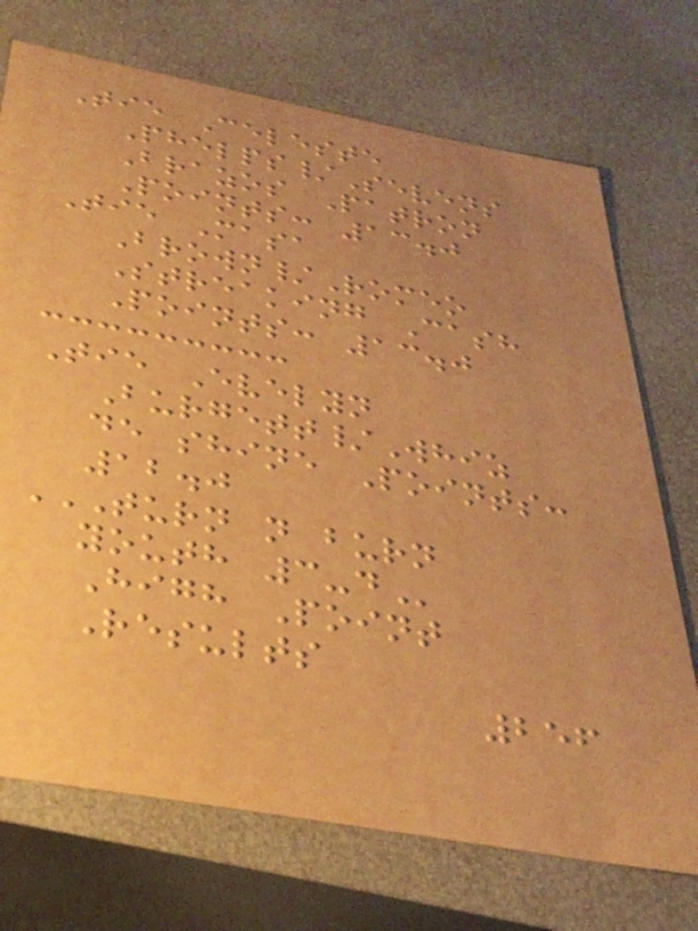Tie Celeste
Phelps/Sevens
Brazos Patron
Points: 13.0
Tie Masa
Brown/Romeo
Streaking Cash
Points: 13.0
Tie Evelyn
Burgett/Whiz
de shine Points:
12.0
TURN N BURN
YOUTH 3-D
High Point
Results
256
